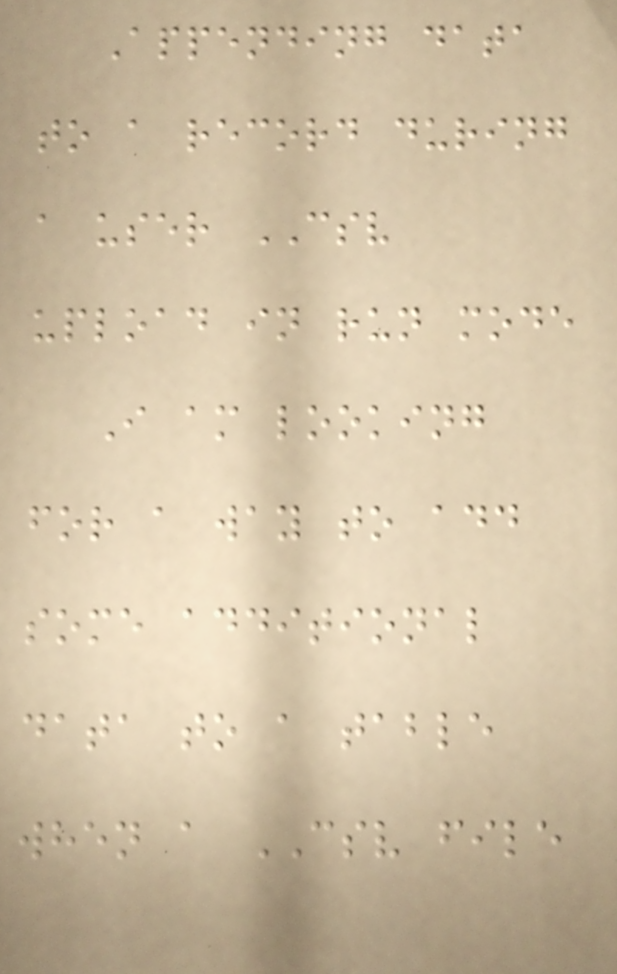Appending data
to a record during
a user CSV
upload in run mode
I am looking
for a way to add
some additional
data to a table
when a CSV file
